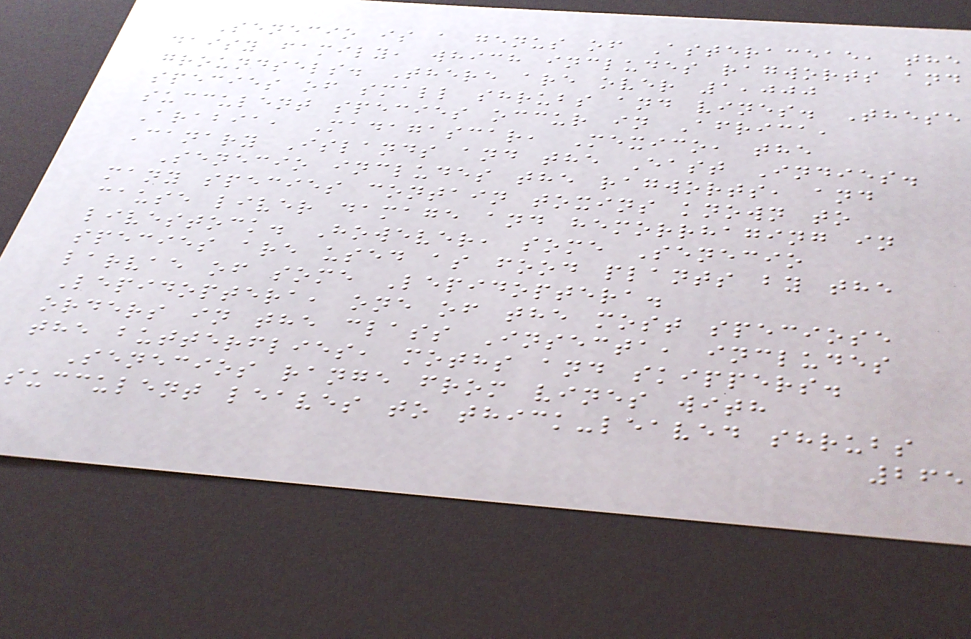Senecio is a genus of Asteraceae, the
daisy family, which includes ragworts and
groundsels. There are over 1,000
species of small shrubs and vines. These
succulent species occur in Africa,
Arabia, Madagascar, Mexico, the
Canary Islands and the East Indies.
Senecio includes the ragworts, and
many species contain toxins known to
cause liver damage and hemorrhaging in
livestock. However, some Senecio
species are used as food plants by the
larvae of some Lepidoptera.
Lepidoptera, one of the most speciose
orders in the class Insecta, includes
the butterflies, moths and skippers.
Senecios range from vines with
succulent leaves to thick-leaved shrubs
265
